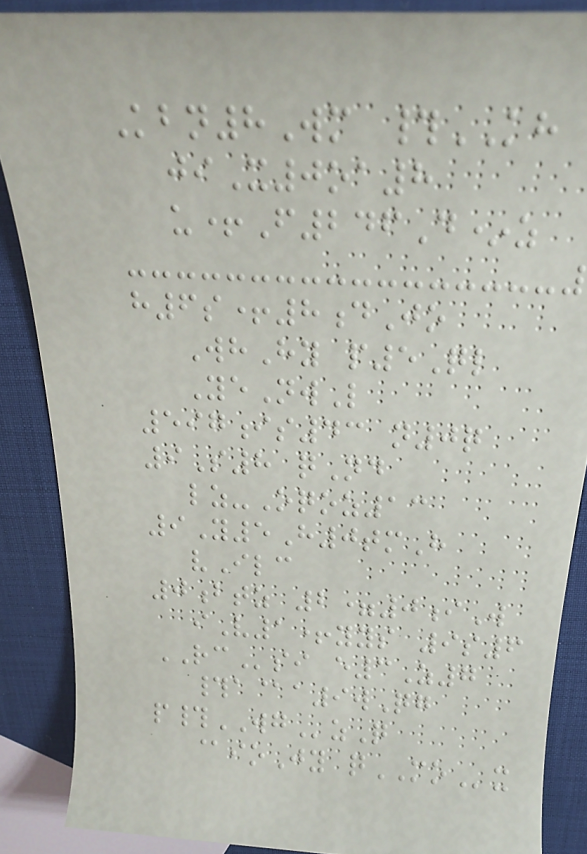Kbn8Wm #KH
jiX0oa8
u+F246D*z
h6s+8dJo
WhHy p5Ql
YeNwL
597is43 n0q
9S8 qNd
lz-Oqoz13
9Y5H0tmH
vIlc
0btz 2=0iW
iV1+yys 9s6
RCsi e3Z7
#a@a9wQg
p#WGzQ
@ioJy qMOx
